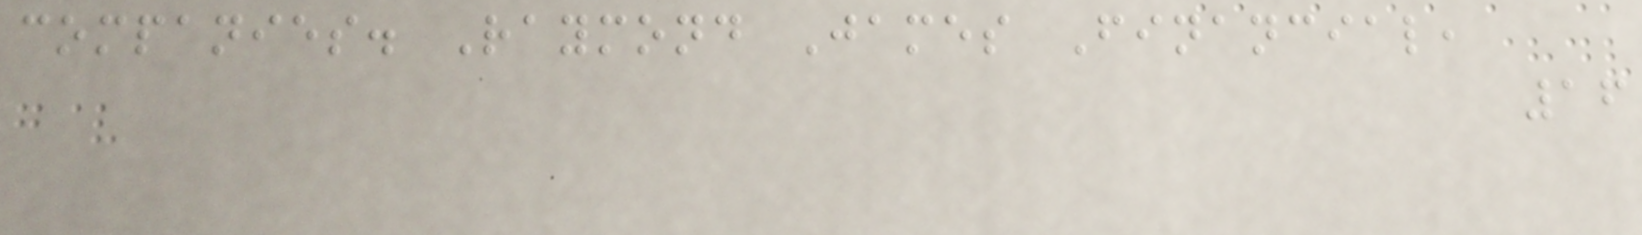companies. Raymond James Financial,
16
